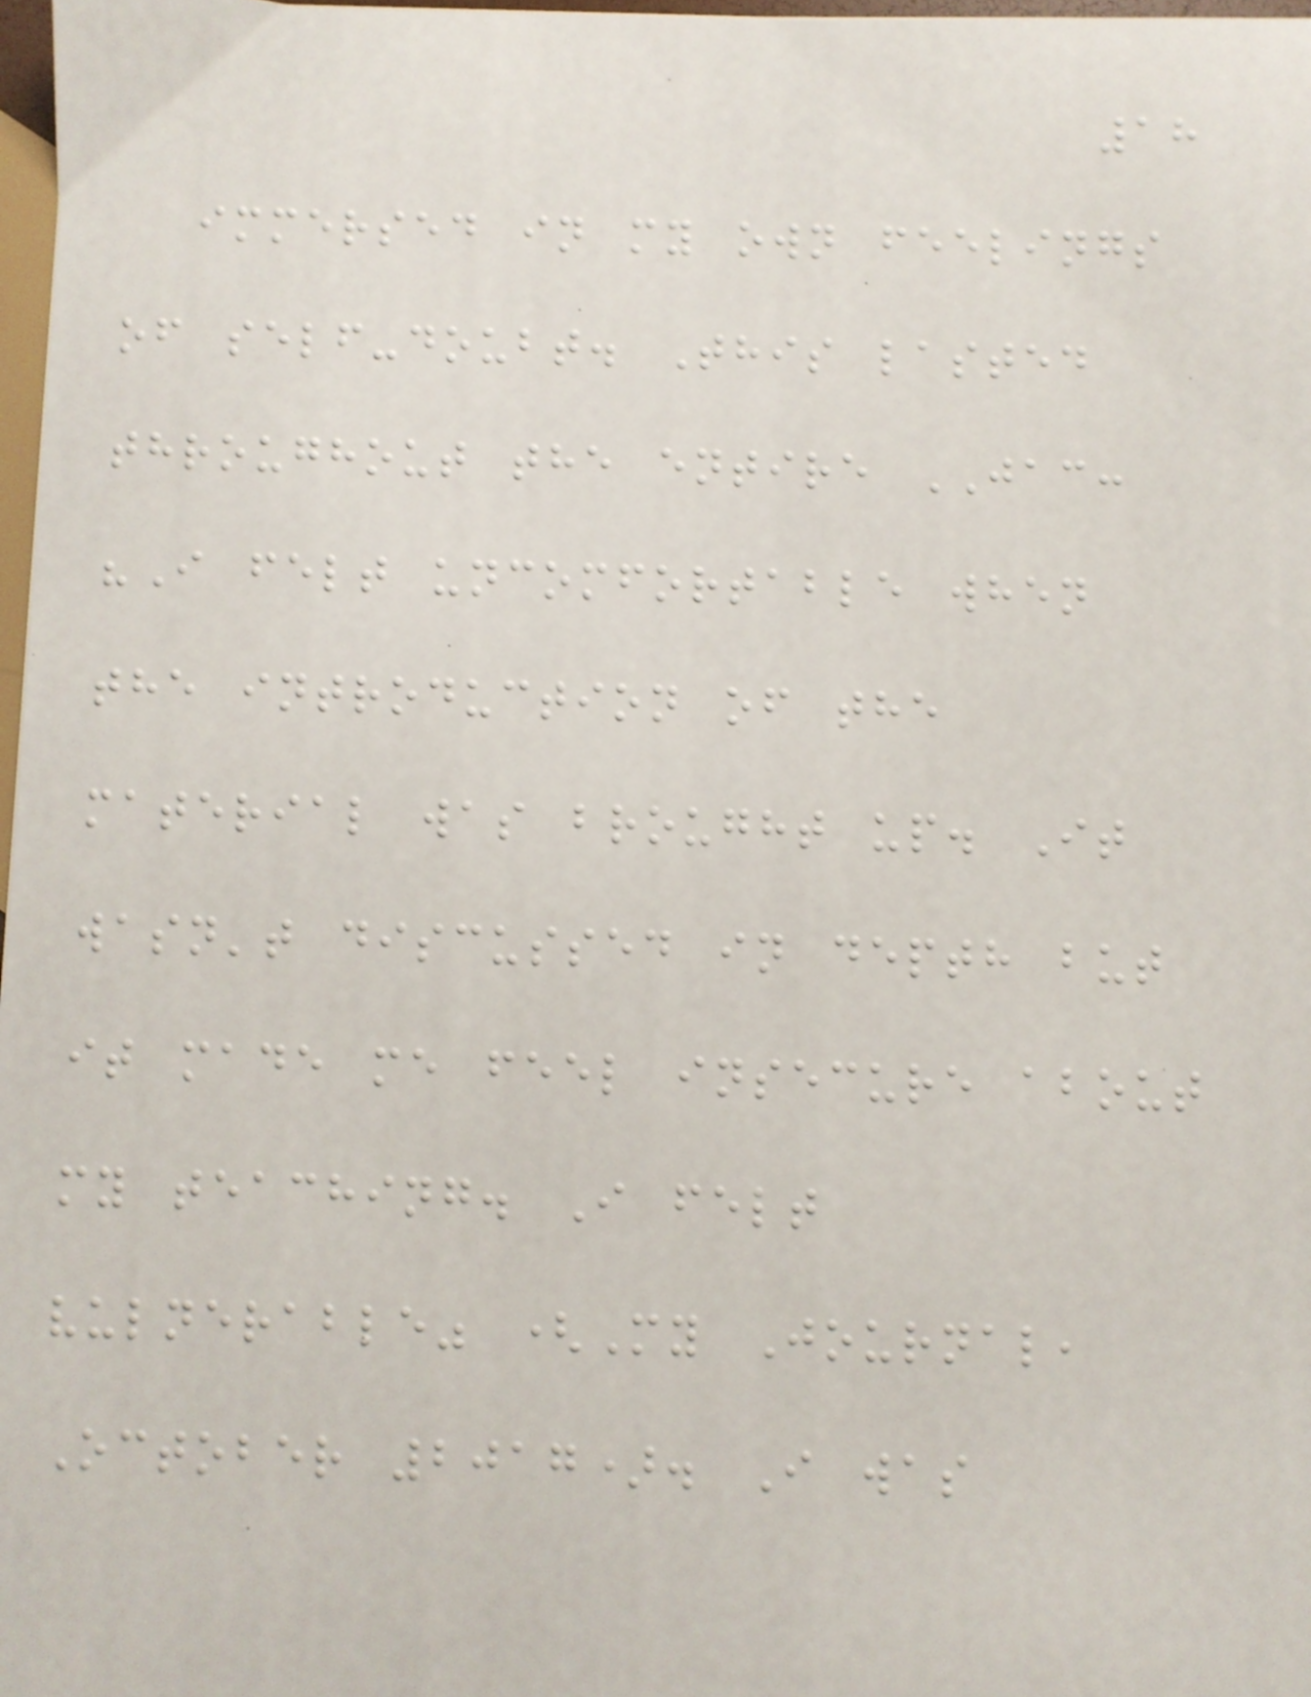18
immersed in my own feelings
of self-doubt. This lasted
throughout the entire JAC:
"I felt uncomfortable when
the introduction of the
material was brought up. It
wasn't discussed in depth but
it made me feel insecure about
my teaching. I felt
vulnerable" (My Journal,
October 2017). I was
